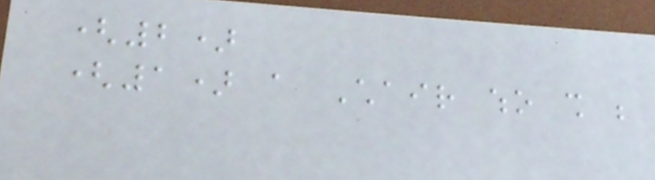(2)
(1) a Chair who shall be
